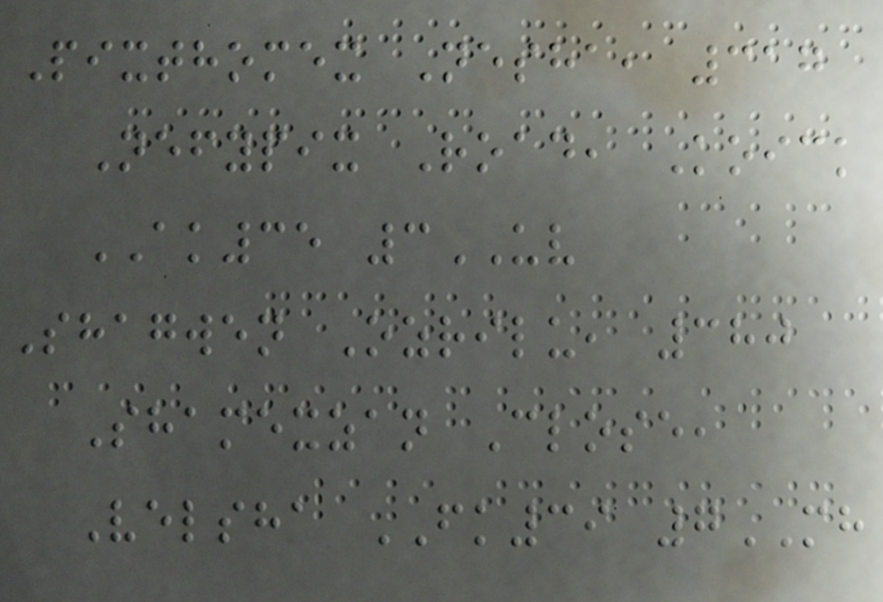Pixthomex Nesha, 317
Nefypix Road, Koick
AK35 3UV
Shagwen Ozrilu, 380
Shamexzan Close,
Velsha FK39 7MH
